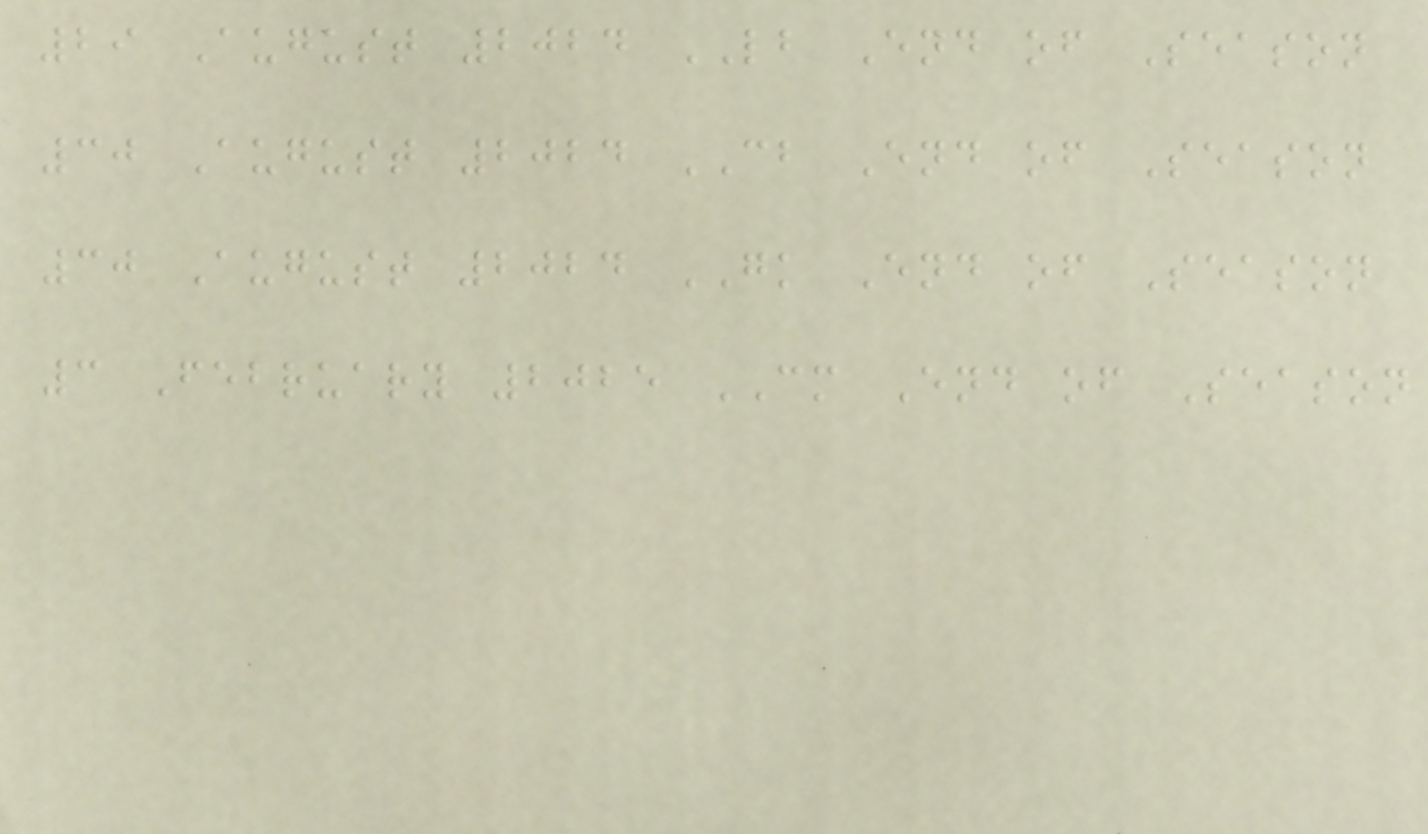29 August 2024 LB End of Season
30 August 2024 CB End of Season
30 August 2024 GK End of Season
3 February 2025 CM End of Season
